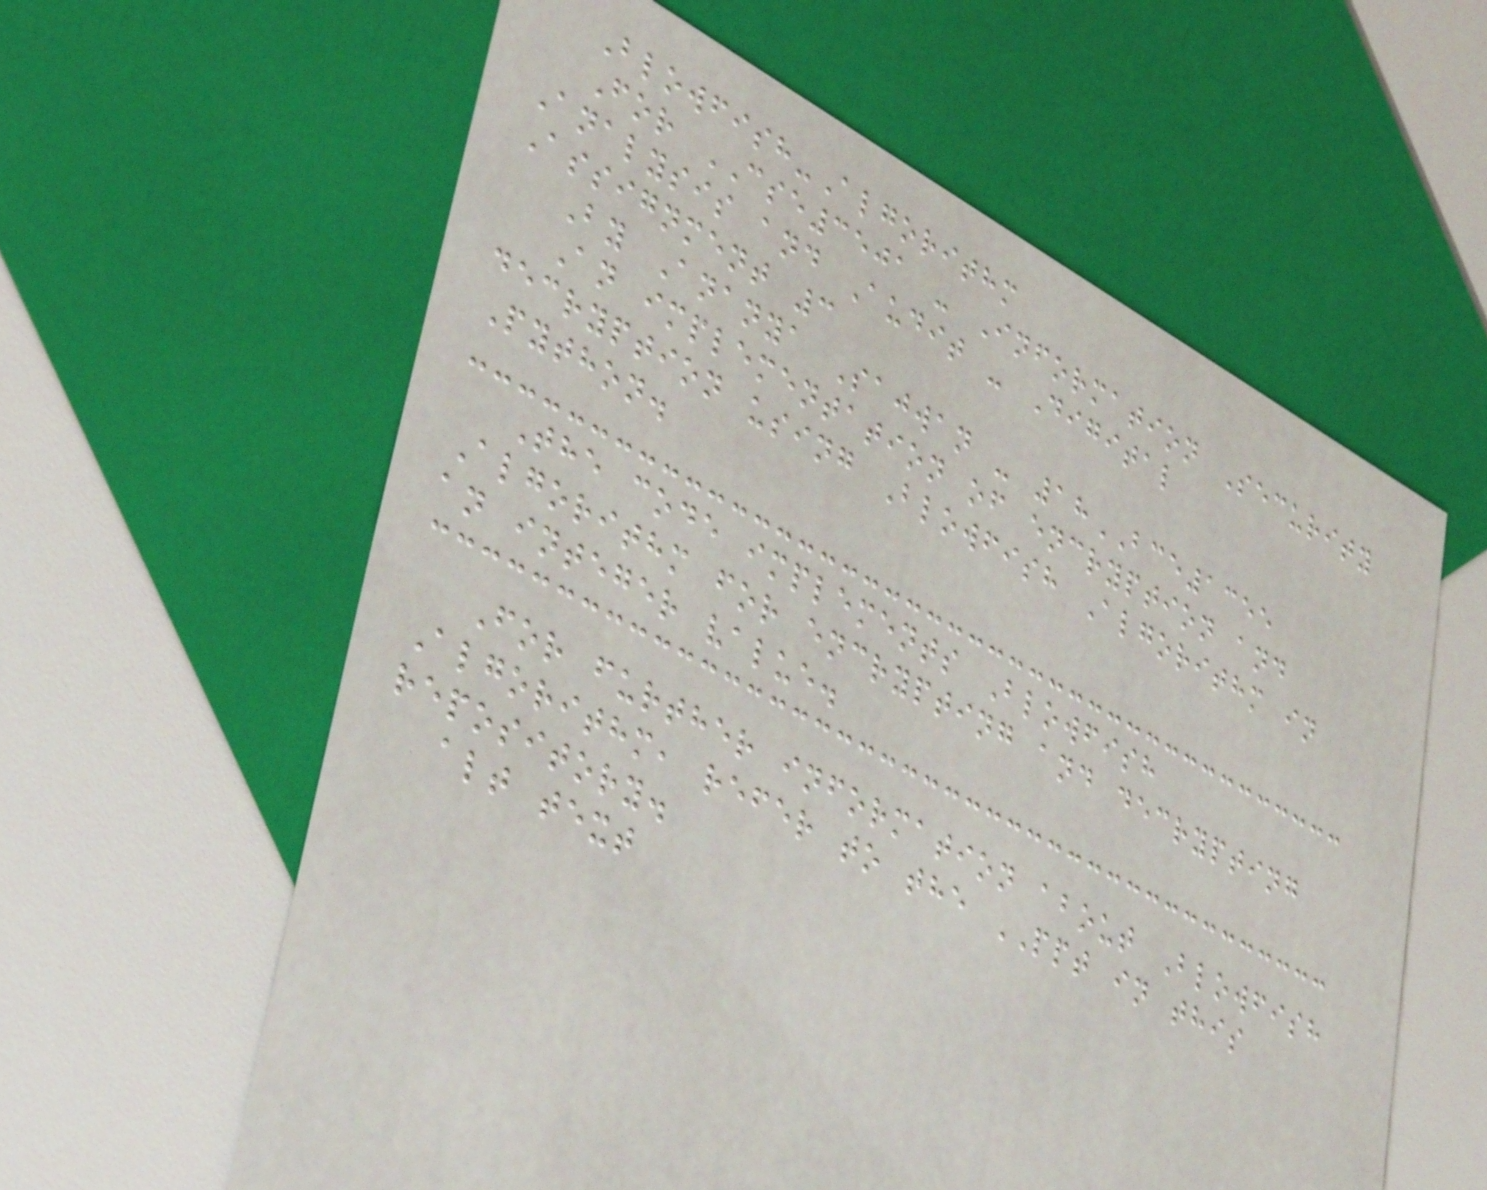Blowfish-Algorithm
For CSE3501 - Information Security
Analysis and Audit - Digital
Assignment 3
By Ananya Sajwan - 18BCE1355
An implementation of encryption and
decryption using Blowfish Algorithm in
Python.
The code implements Blowfish
Algorithm for encrypting and decrypting
an integer value.
For further information about Blowfish
Algorithm, refer to the PPT in this
repository.
alt text
